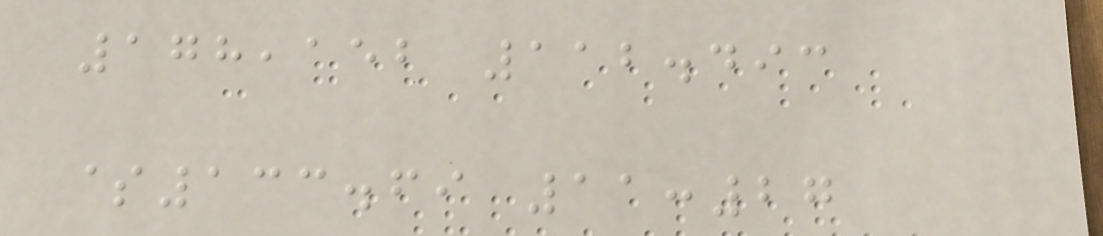178,152 112.493
$133.69 11:27
